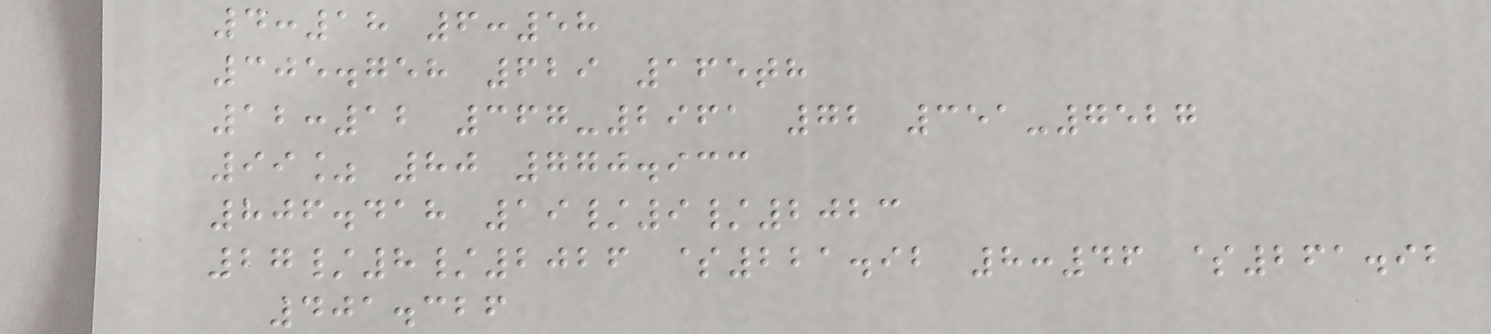4:18 6:58
305.758 629 165th
12:12 367-2961 72 351-7527
99% 80 770.933
806.418 19/9/2023
27/8/2026 $221.92 8:46 $261.92
401.326
